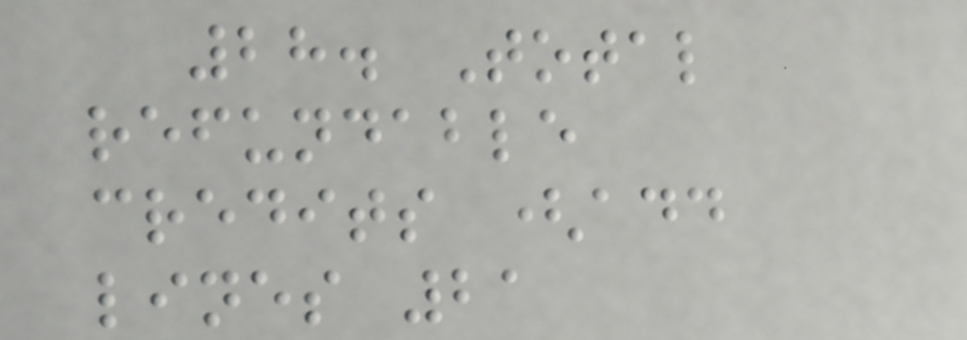28. Total
refundable
credits (add
lines 21
